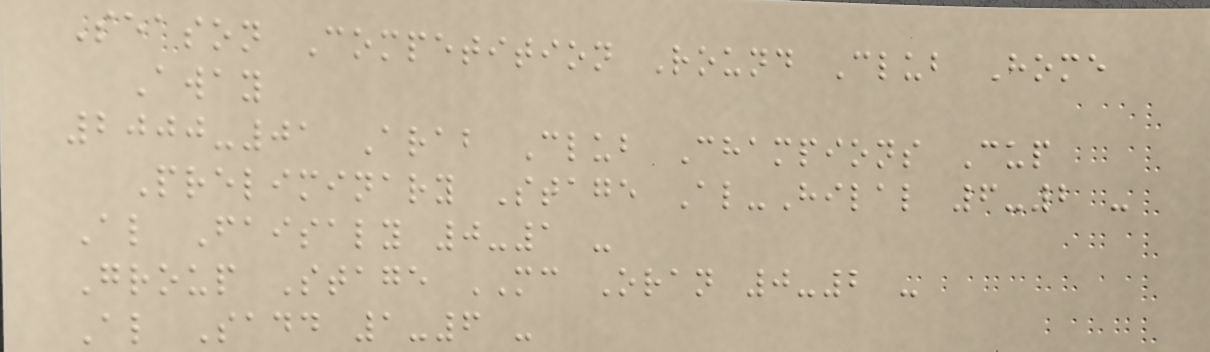Season Competition Round Club Home
Away
2000-01 Arab Club Champions Cup
Preliminary Stage Al-Hilal 6-2 -
Al Faisaly 0-1 -
Group Stage MC Oran 0-2 -
Al Sadd 1-6 -
